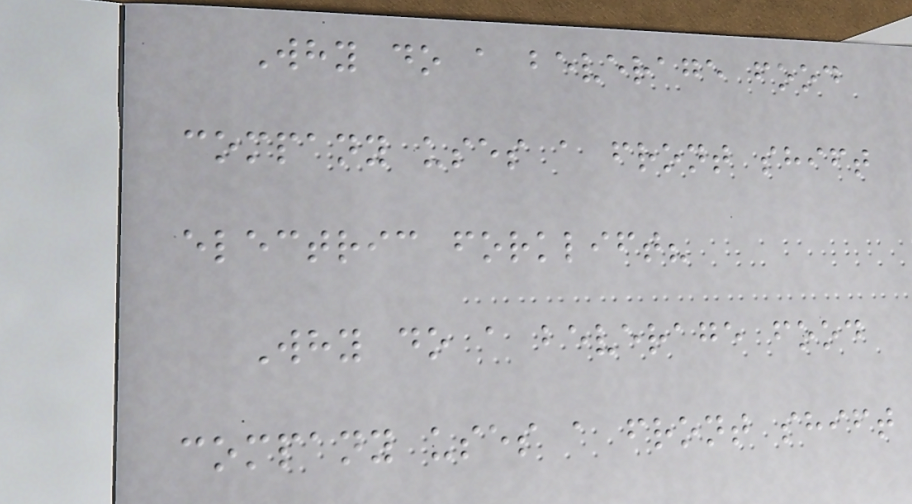Why do a beverage food
company uses a front shift
electric forklift?
Why do a beverage food
company uses a front shift
